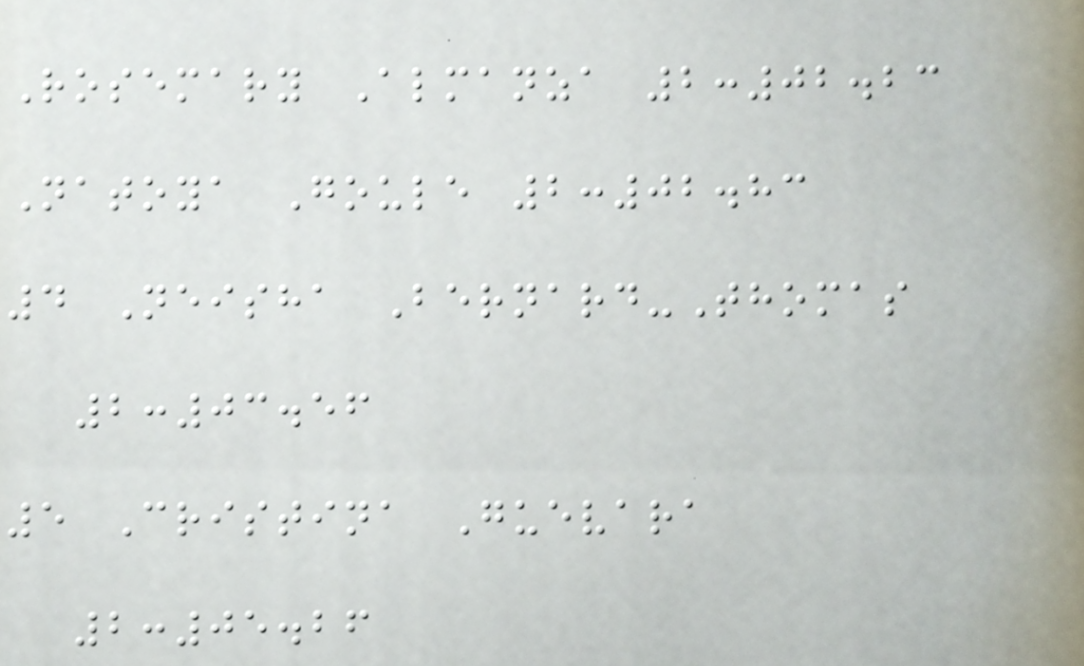Rosemary Almanza 2:02.23
Natoya Goule 2:02.83
4 Neisha Bernard-Thomas
2:03.56
5 Cristina Guevara
2:05.26
